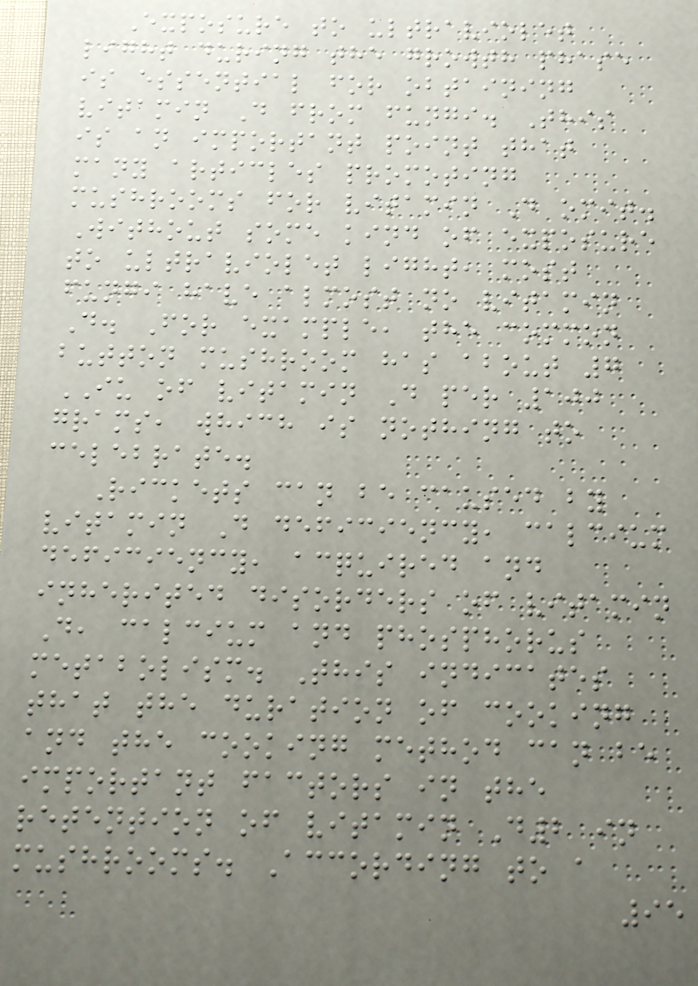Exposure to ultraviolet
light during the growth phase
is essential for obtaining
vitamin D from fungi. This
is an important point that
many articles promoting
mushrooms for vitamin D omit.
Without some kind of exposure
to ultraviolet light, most
fungi have almost no vitamin
D. For example, the common
button mushroom has about 7
IU of vitamin D per 100
grams, which is nothing to
celebrate.
Rickets can be caused by
vitamin D deficiency, calcium
deficiency, acquired and
inherited disorders of vitamin
D, calcium and phosphorus
metabolism. This indicates
that the duration of cooking
and the cooking method can be
important factors in the
retention of vitamin D2 in
mushrooms. According to a
95
